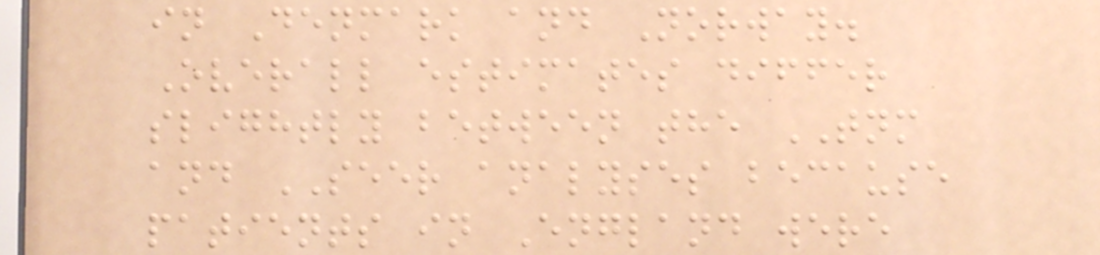in Denmark and Norway.
Overall estimates differ
slightly between the TNM
and SEER analyses because
patients in England were
